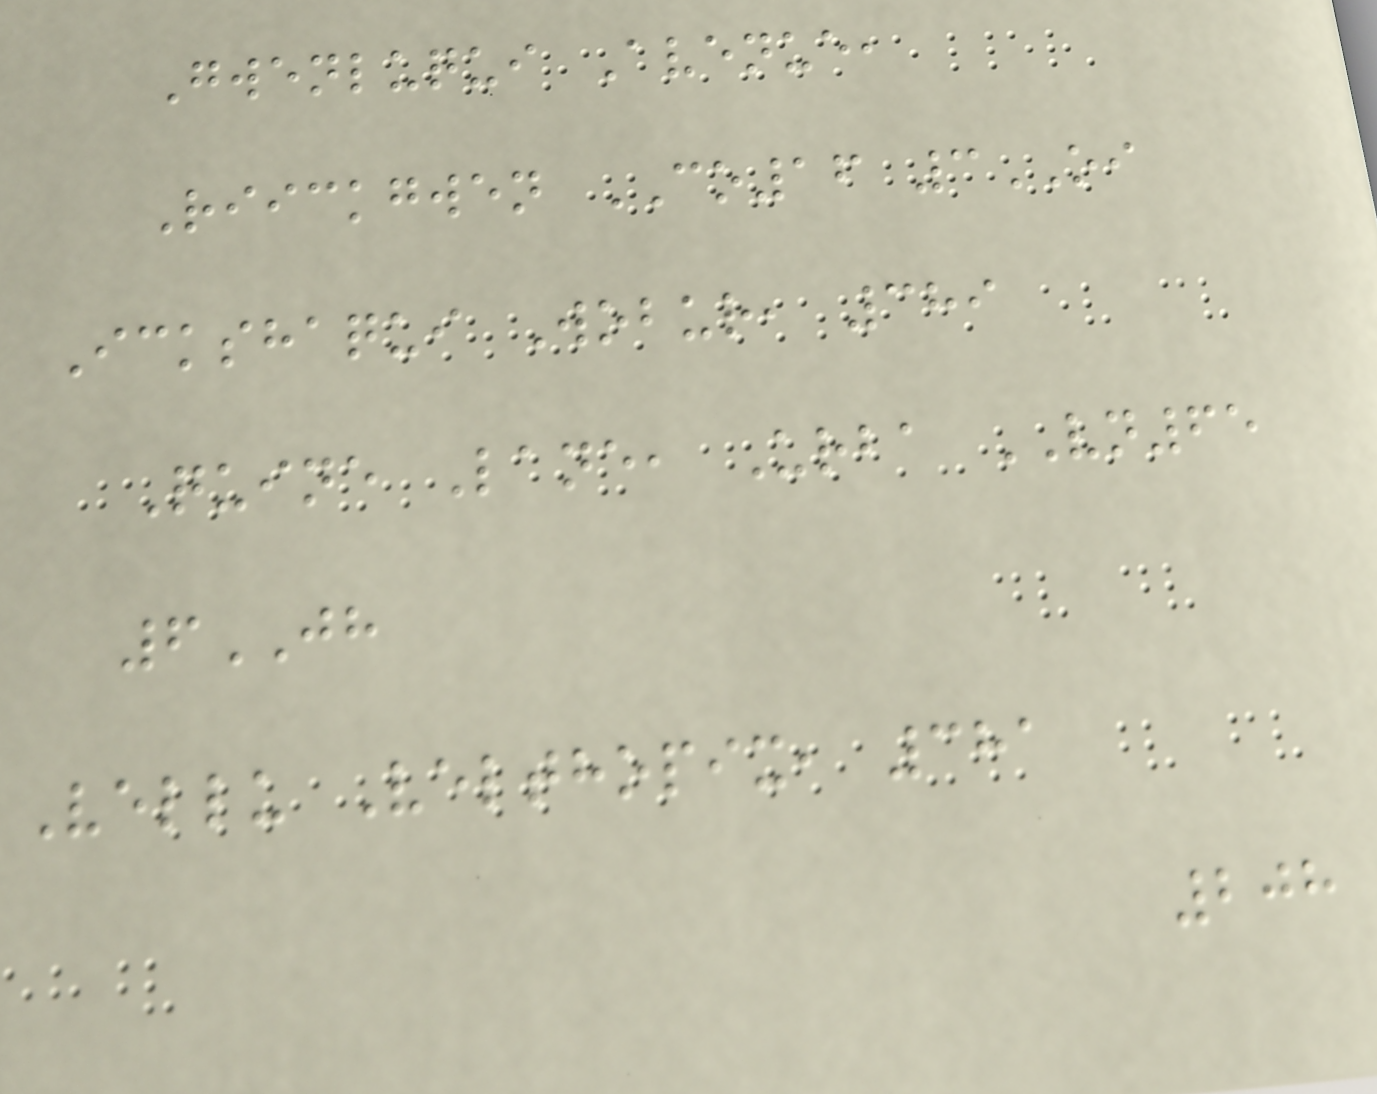Gwenluqui Avenue,
Riickgwen CO16 3OI
Ickshaqui Wobur, 389
Quine Lane, Urba VN65
6JH
Vellu Velthopix, 381
208
